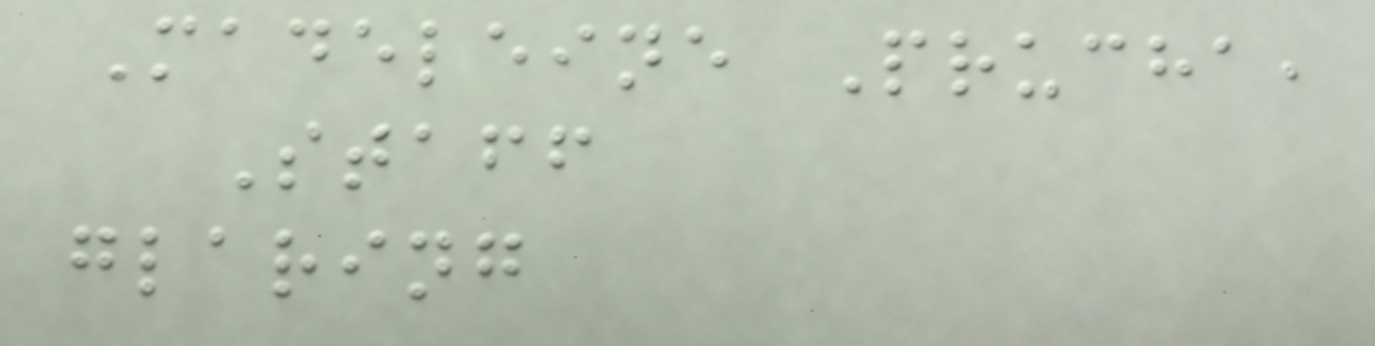Madeleine Prucha,
Staff
glaring
